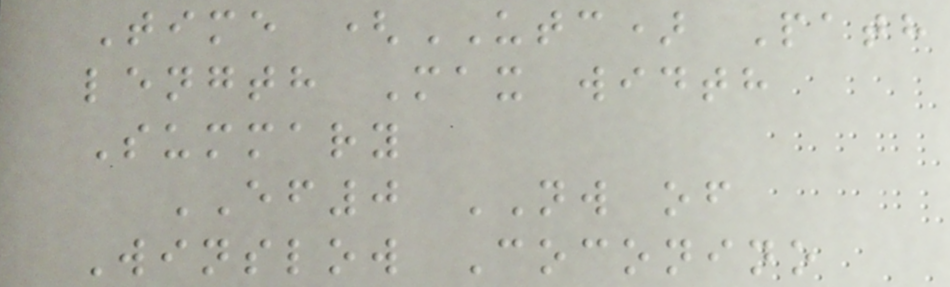Time (UTC) Path
length Max width
Summary
EF0 NW of
Winslow Coconino
